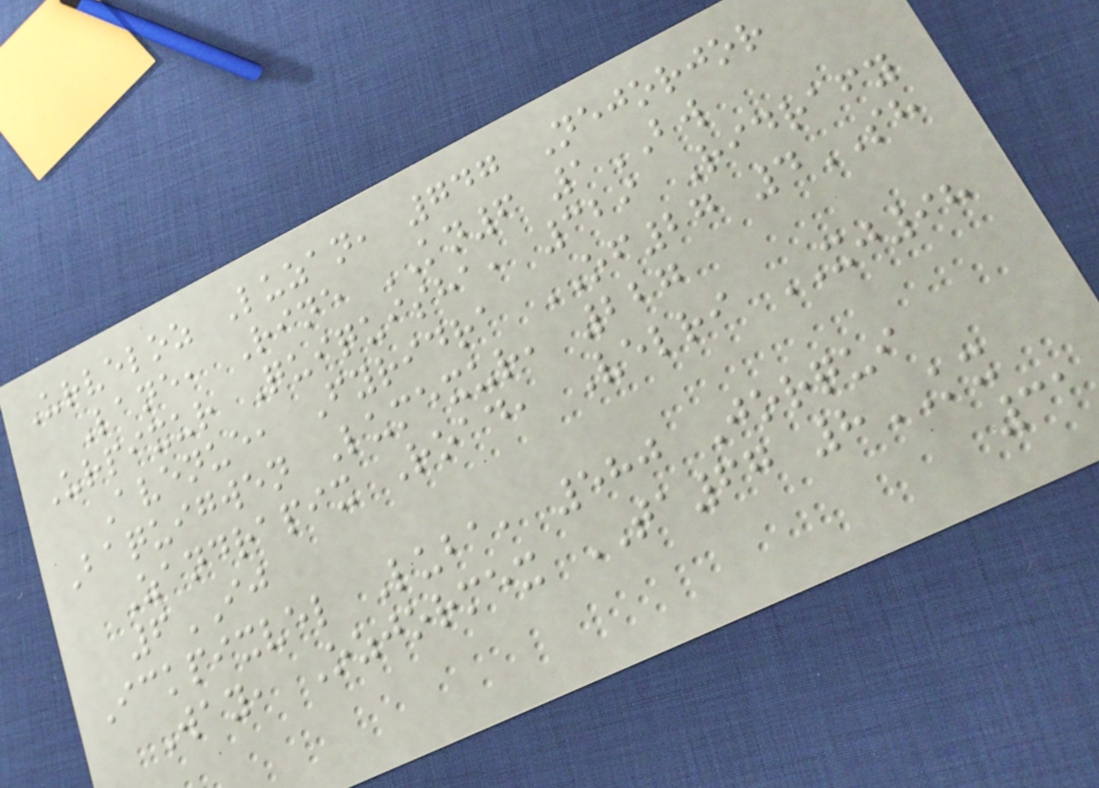Urveloz Luzan, 747 Nejorjor
Lane, Rine KN6 1BW
Urpixur Quiquisha, 329 Ridrafy
Avenue, Fyridra OF27 4SH
Baquigwen Lumexur, 227
Zandrapix Road, Velri XJ98
6IJ
Ickpixvel Luba, 580 Jorqui
Way, Ozjormex TA67 8KX
31
